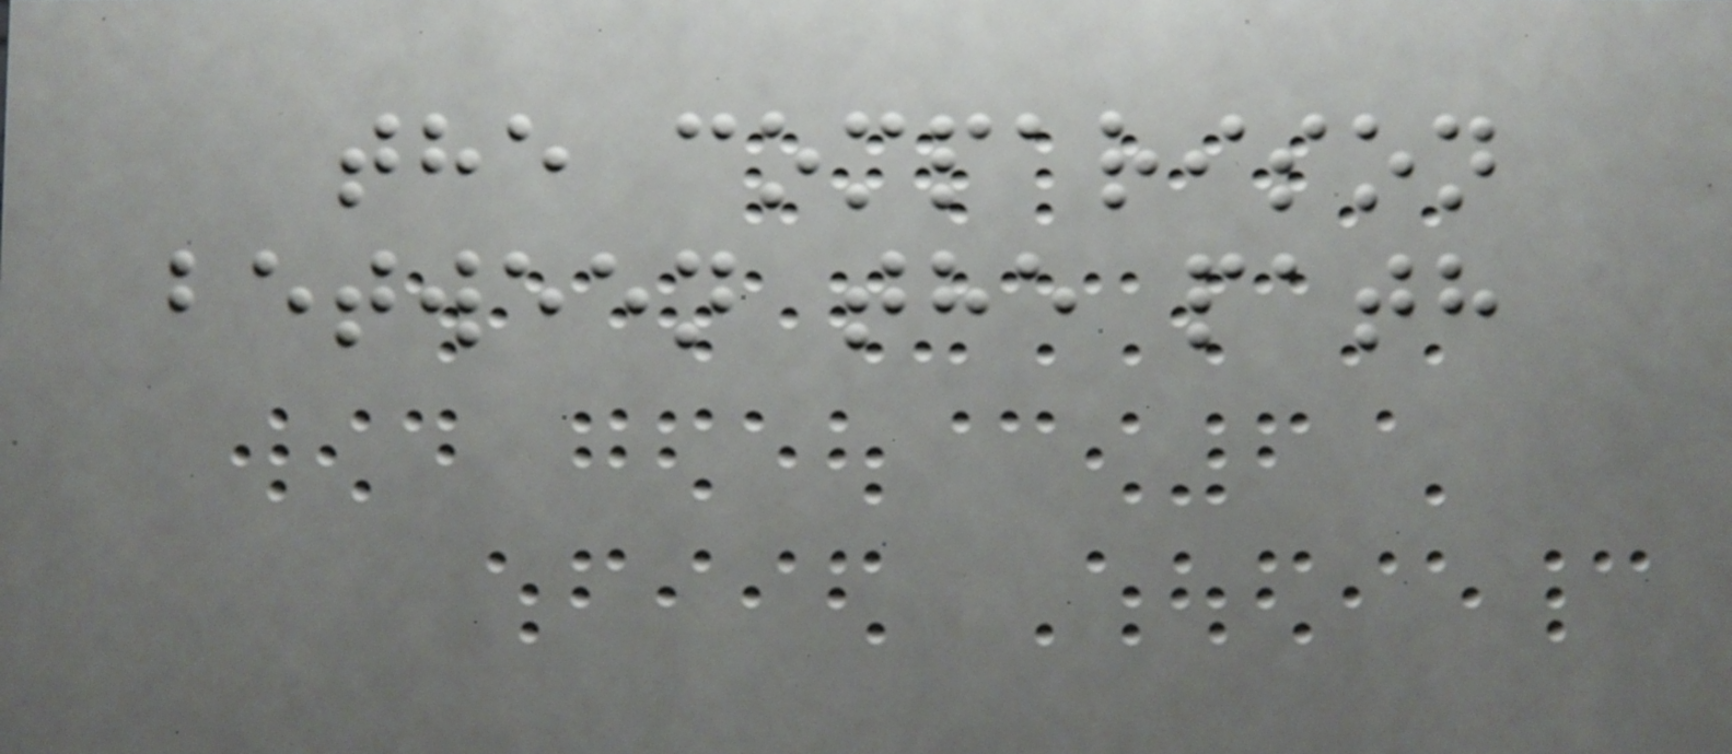the comparison
between the path
